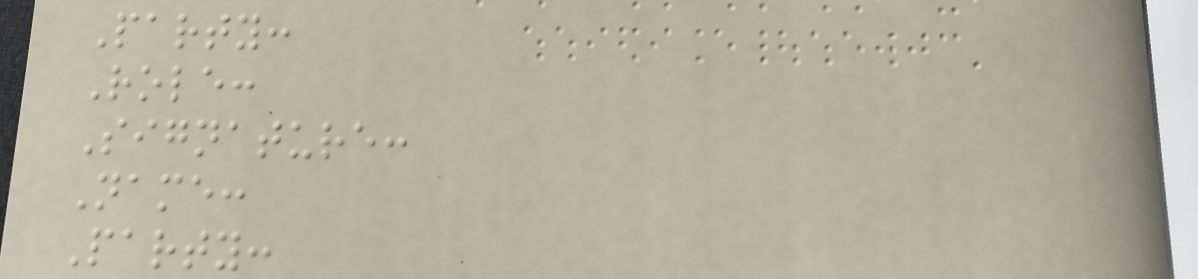Party:
Role:
Signature:
Name:
Party:
